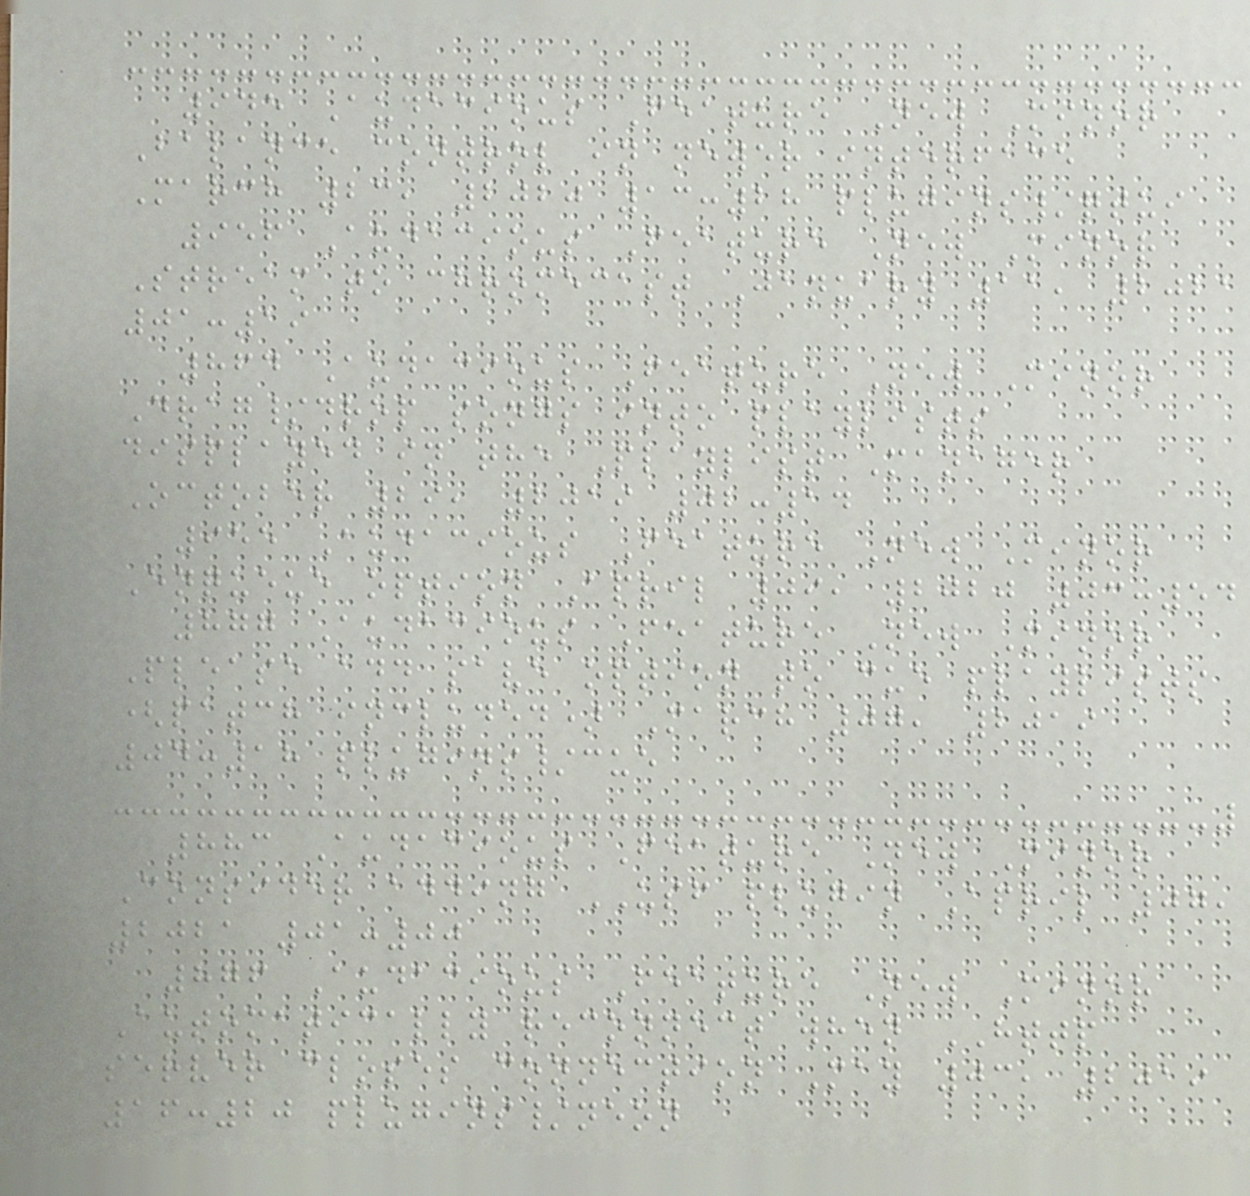945 Audacious Feature New Minor
Balance control in newer interface
March 23, 2020 13:28 plugins/qtui
956 Audacious Feature New Minor
Stream to chromecast January 11, 2021
01:19
864 Audacious Feature New Minor
Drag/drop songs into playlists
displayed in the Playlist Manager
October 29, 2019 02:14
955 Audacious Feature New Minor
Enqueue option April 09, 2020 03:54
877 Audacious Feature New Minor
Please add save option to cue playlists
(patch included) March 07, 2019
04:18 plugins/cue
883 Audacious Feature New Minor
Consider adding USF plugin April 07,
2021 01:00
876 Audacious Feature New Minor
Automatically reconnect when HTTP
server closes connection May 03, 2019
16:20 plugins/neon
